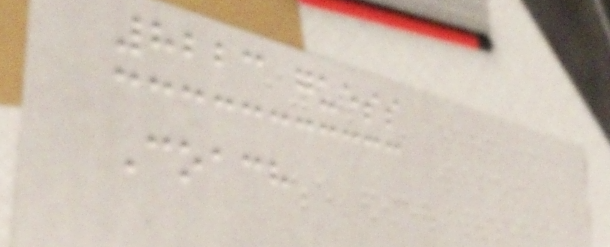8223 guess
Coach
